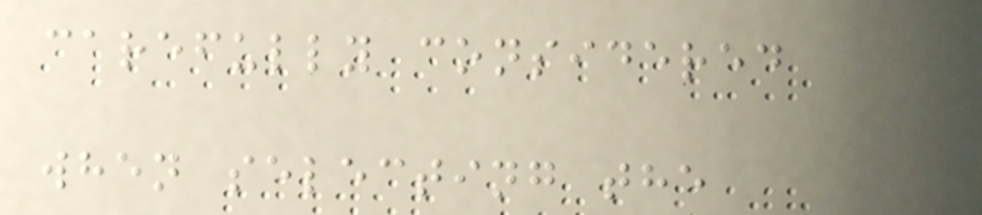carefully considered
when selecting the
